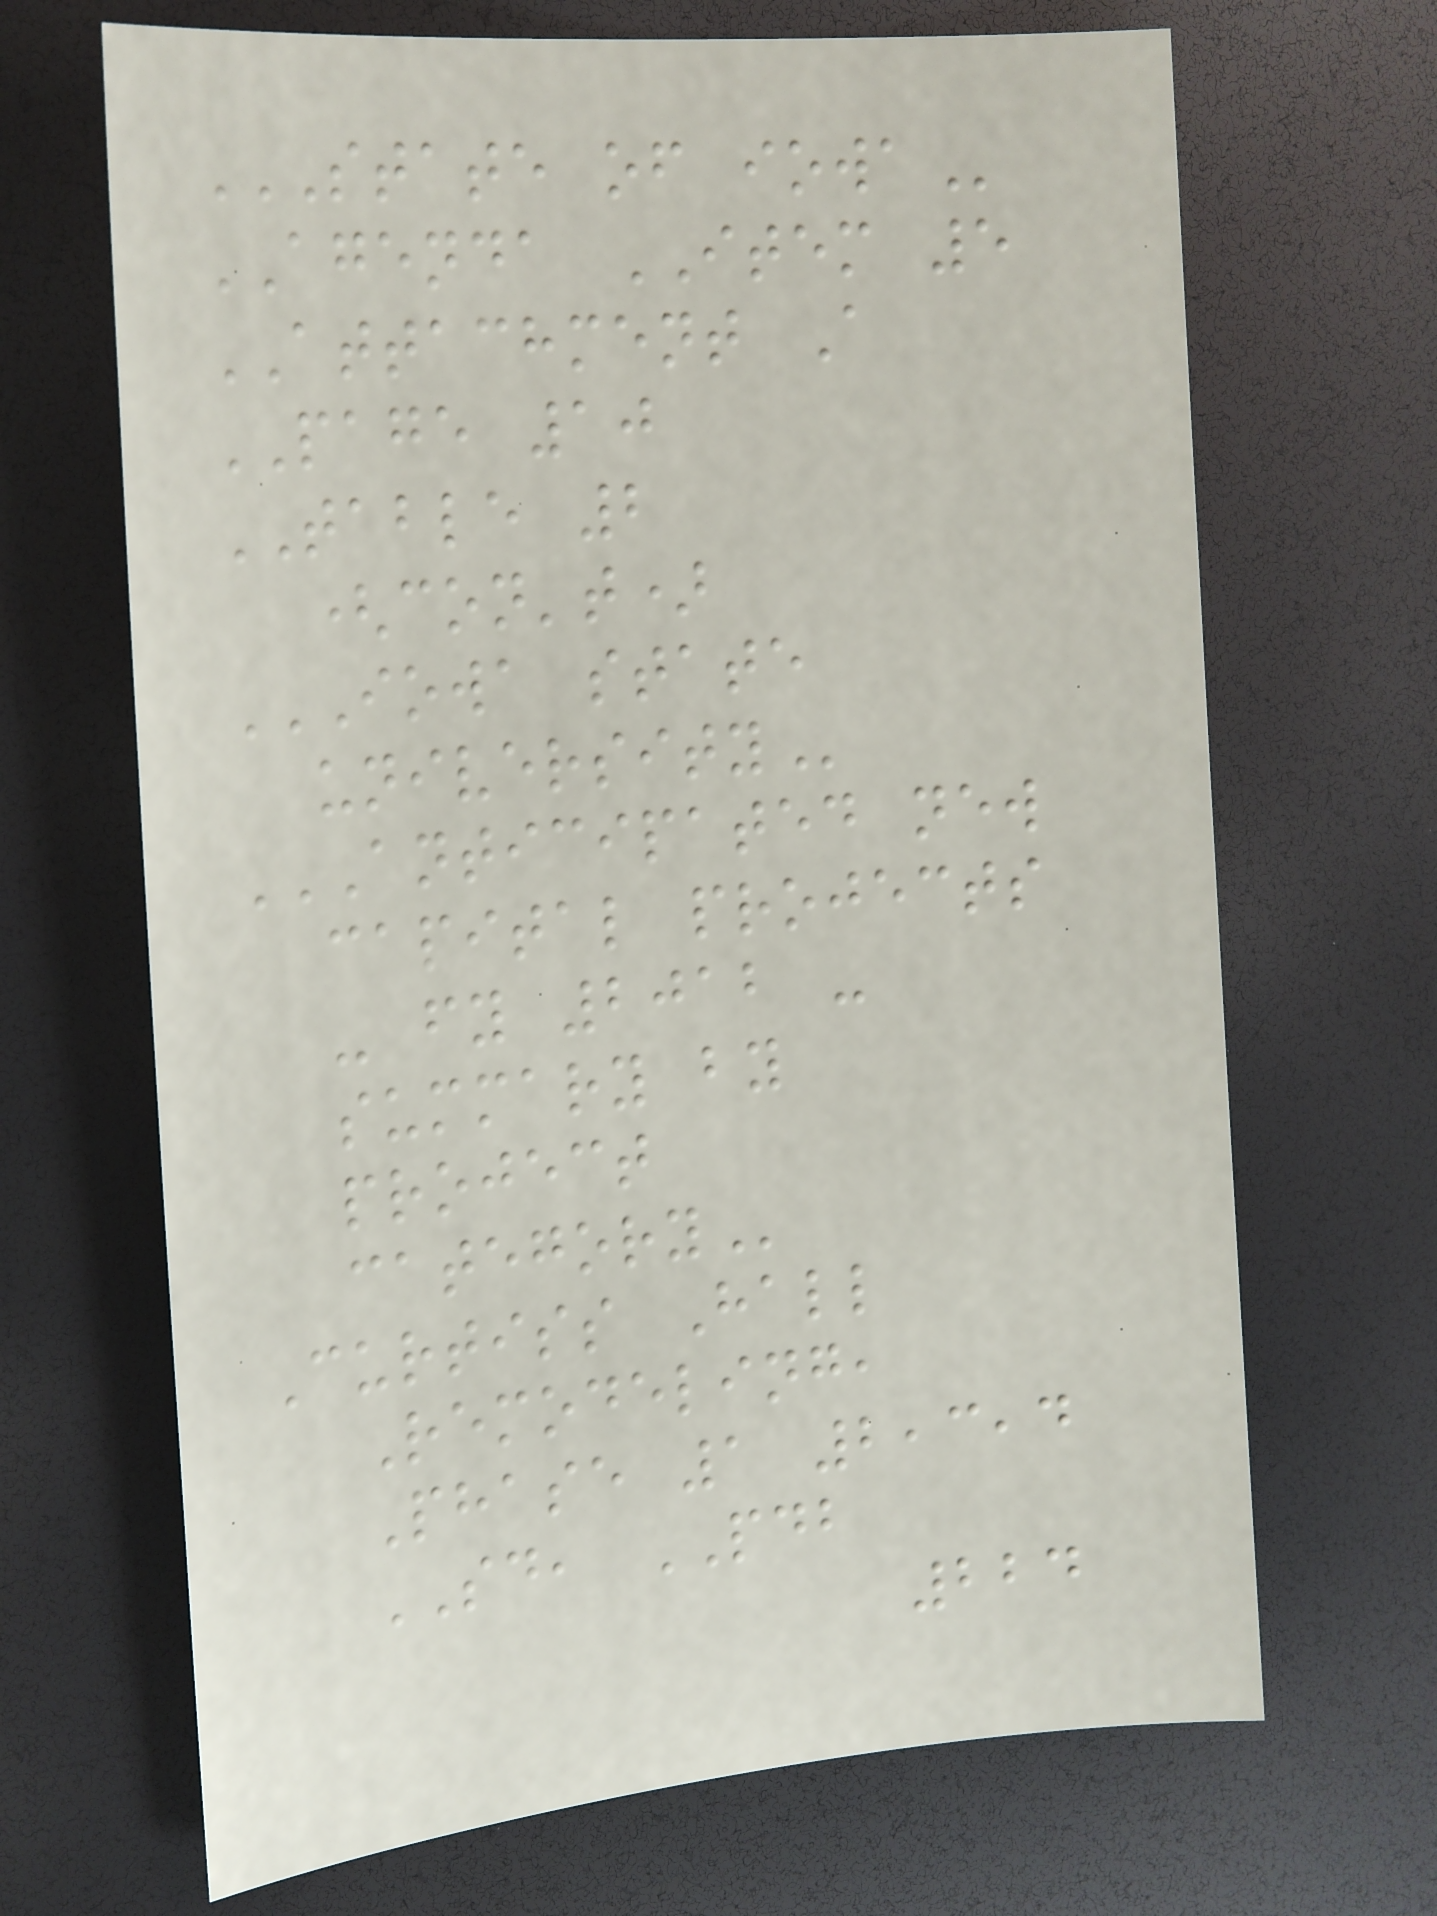STATE OF IOWA
AGENDA ITEM 5
ATTACHMENT A
PAGE 10
TABLE 2
(con't)
IOWA STATE
UNIVERSITY
ANTICIPATED NEW
CAPITAL PROJECTS
- FY 2012 -
SUMMARY BY
PROJECT
CATEGORY
Curtiss Hall
Remodeling,
Phase 1 2,3,4
SD, PDB
224
